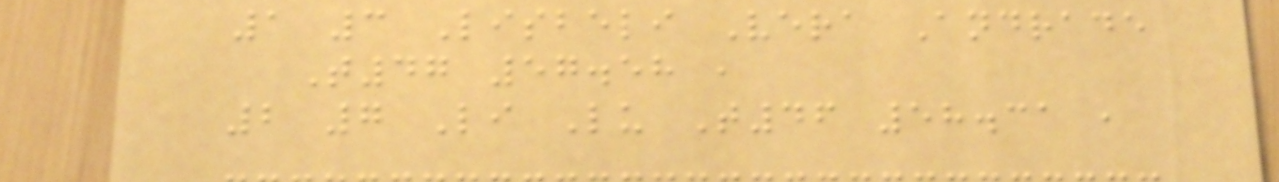1 3 Lisbeli Vera Andrade
T47 57.58 ,
2 7 Li Lu T46 58.31 ,
